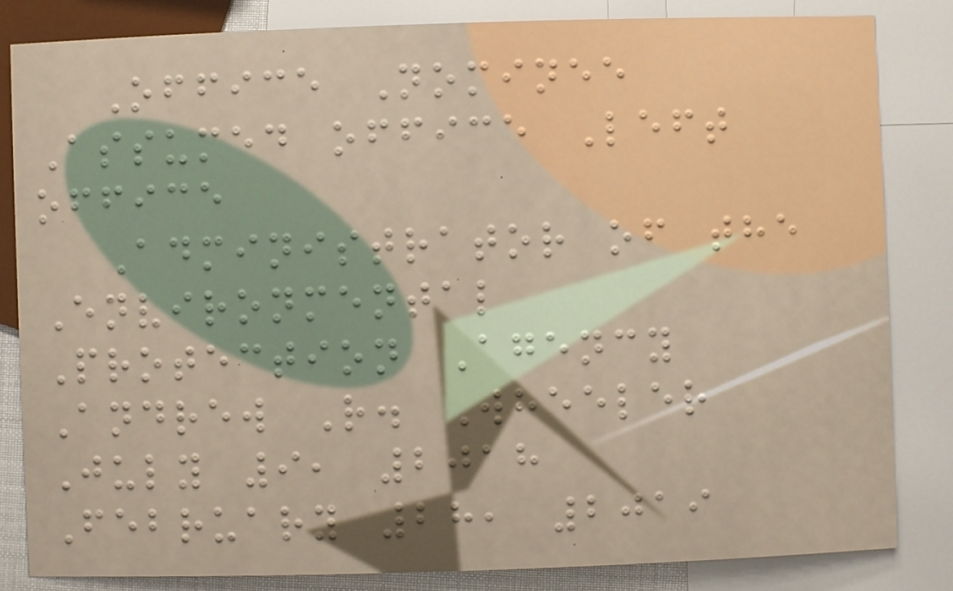Office Nominee
Assumed office Left
office
Administrator of the
Environmental
Protection Agency
Andrew R. Wheeler
July 9, 2018
February 28, 2019
